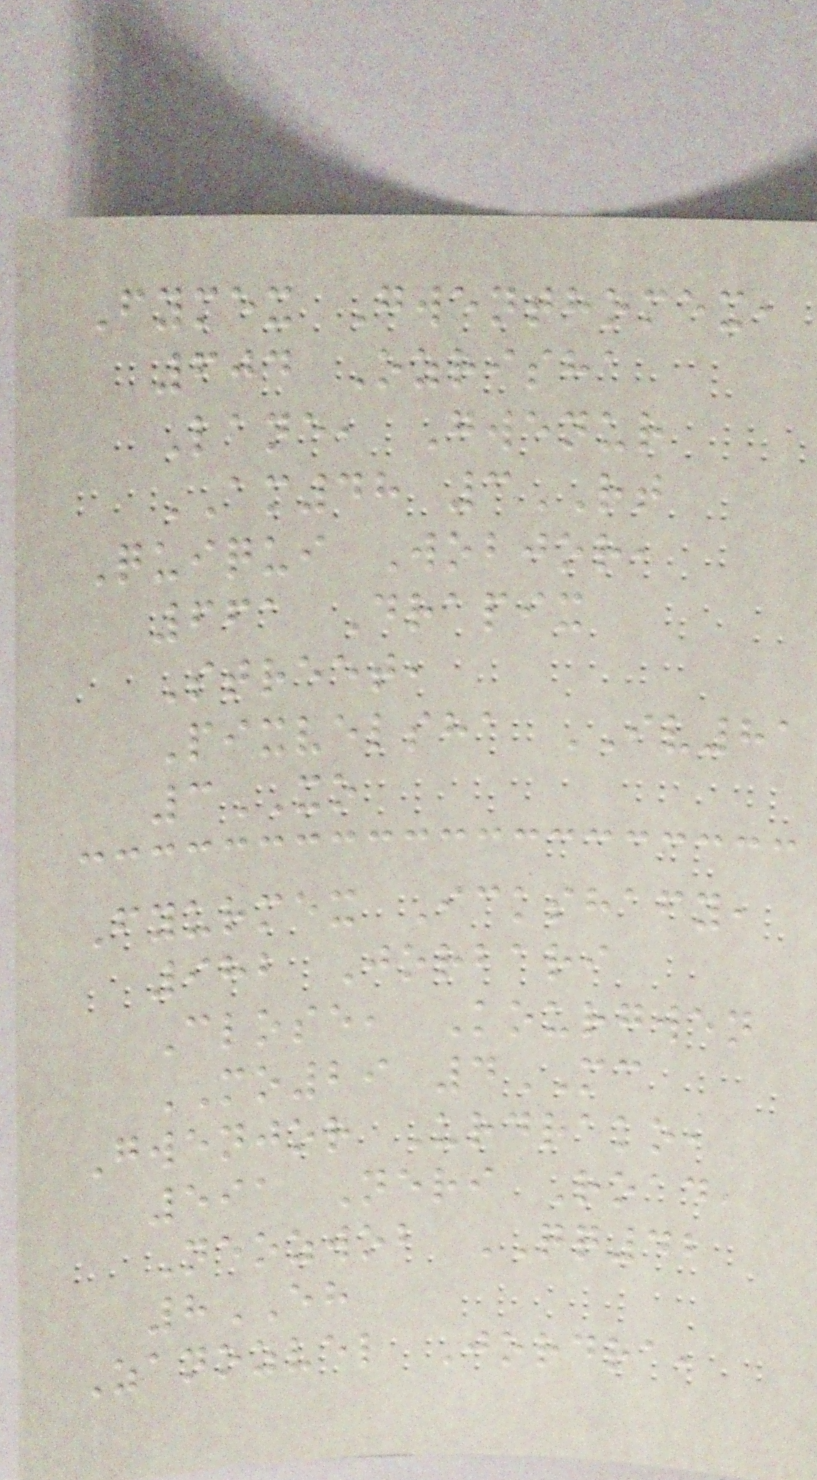Fymex Gwenthomex,
604 Ozrisha
Lane, Gwenur
AM48 3RT
Quiqui Wobjor,
661 Drapix
Street,
Pixvelsha IV81
3XO
Fyurmex Ickshafy,
982 Jorbari
Close, Kourgwen
MO29 4MC
Gwenjor Urdrako,
591 Neri Road,
Neozwob QQ42
8EH
Zanozvel Jordra,
